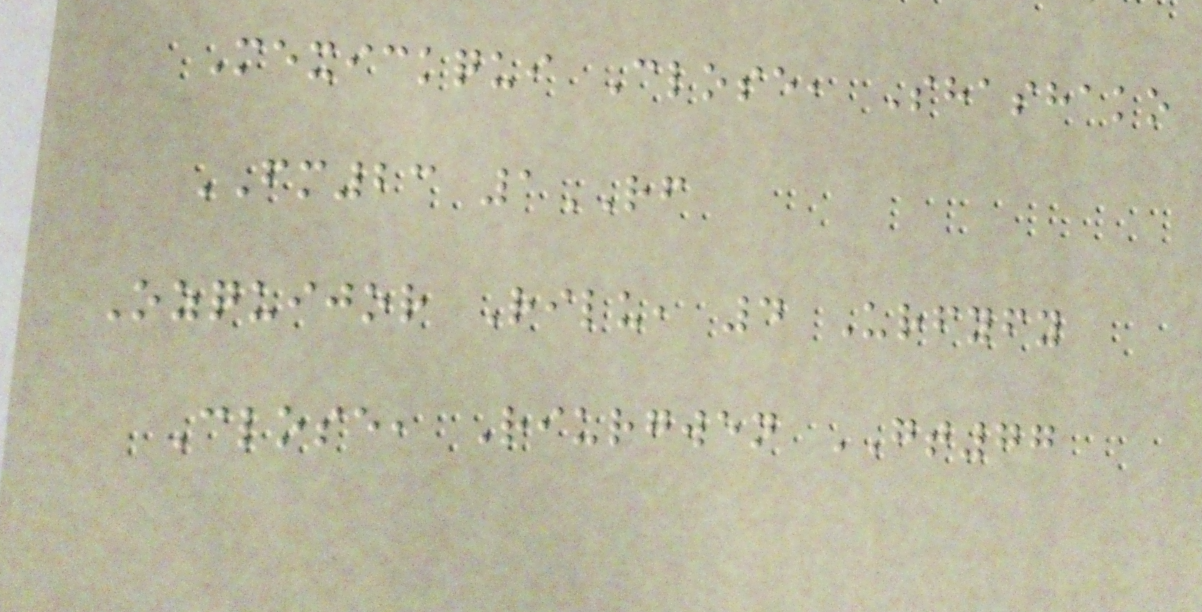Mexickqui Close, Shashako
FM23 1RF
Ozquijor Rilu, 4 Urfyfy
Close, Riurgwen GT77
